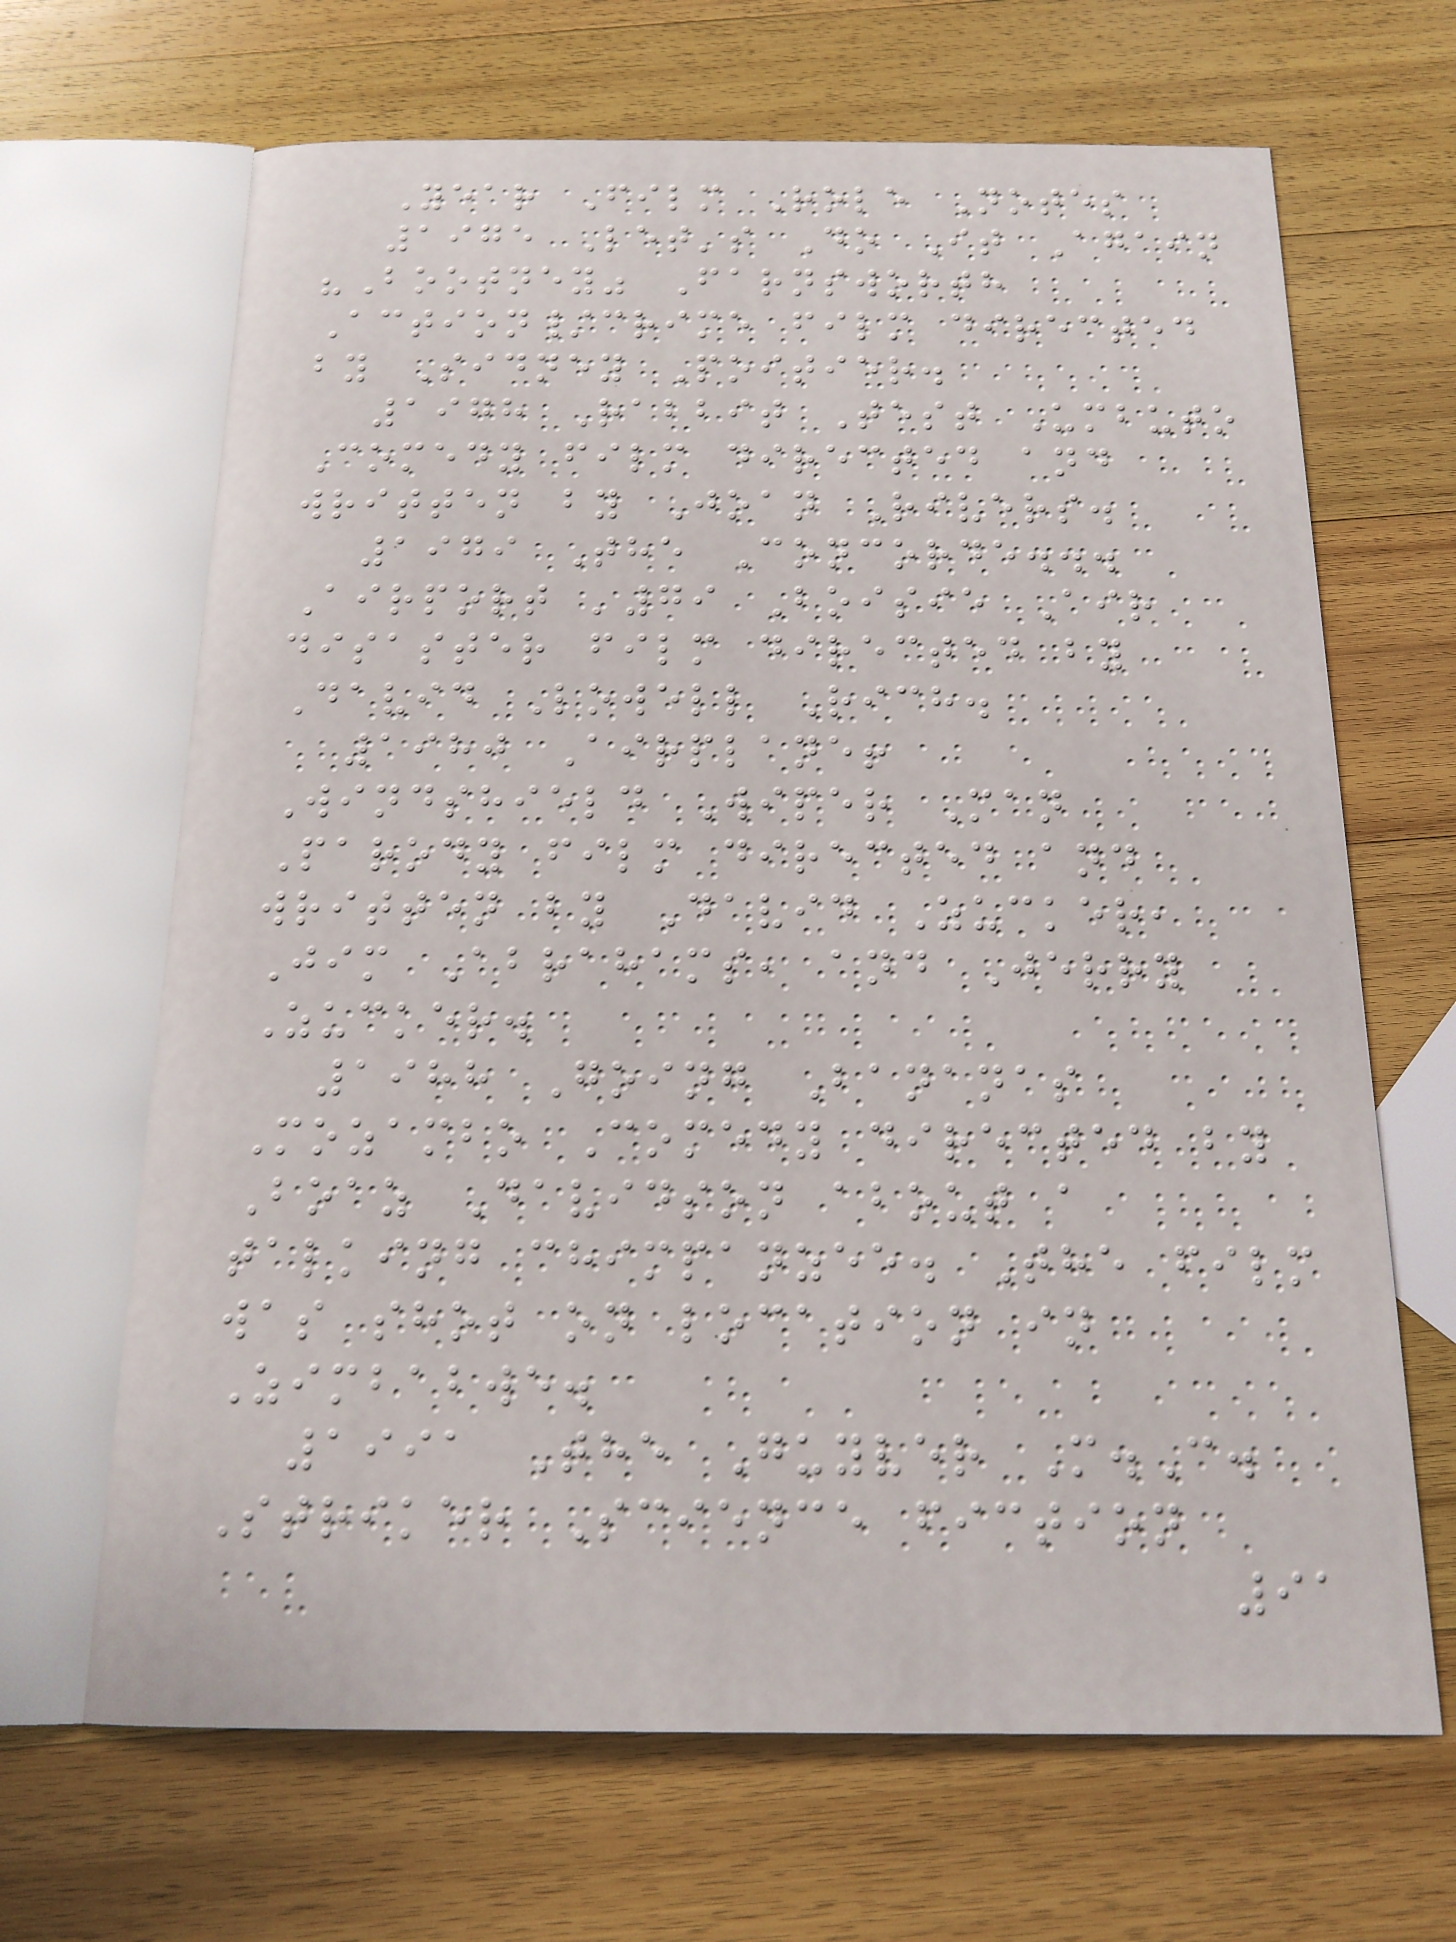Year Film Role Notes
1975 Let's Do It Again
"Bootney" Farnsworth
Action/crime film directed
by Sidney Poitier.
1978 Rabbit Test Umbuto
Comedy film directed and
written by Joan Rivers.
1979 The Concorde...
Airport '79 Boisie Air
disaster film directed by
David Lowell Rich.
1980 Airplane!
Windshield Wiper Man
Parody film directed and
written by David Zucker,
Jim Abrahams, and Jerry
Zucker.
1988 Going Bananas
Mozambo Comedy directed by
Boaz Davidson about a
talking chimpanzee. The film
was shot on location in
Zimbabwe.
1991 The Guyver M.C.
Striker Science fiction
91
